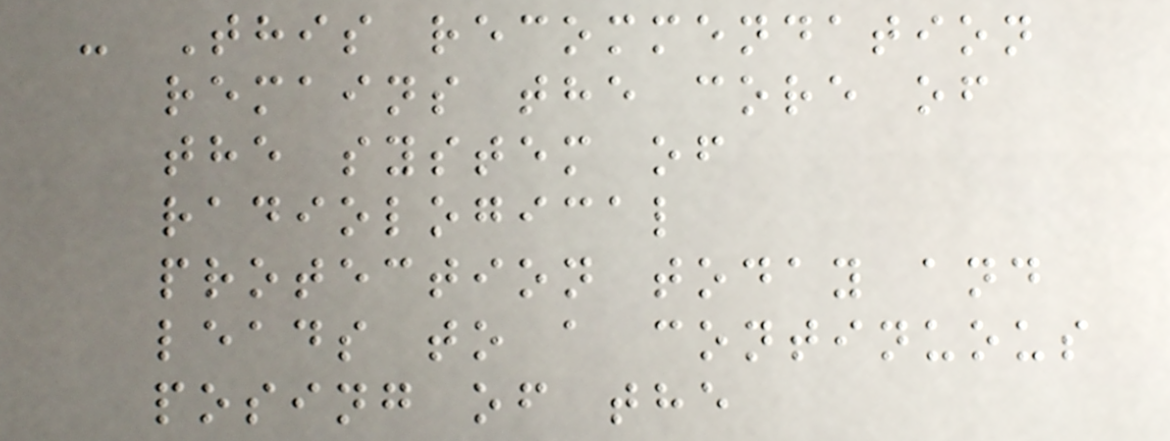- This recommendation
remains the core of
the system of
radiological
protection today and
leads to a continuous
posing of the
